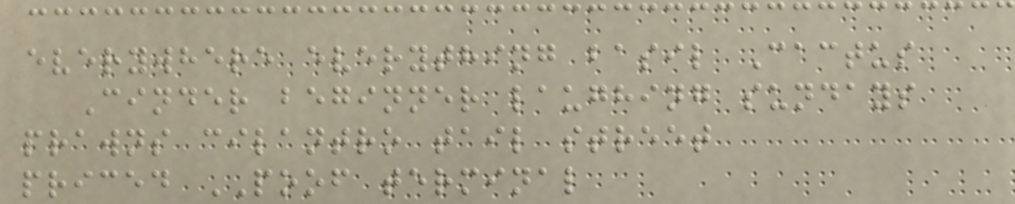everywhere everything basil Cactus
Cinder beginner laughing sundays
prawns cilantro tail street
priced POOF terminal
